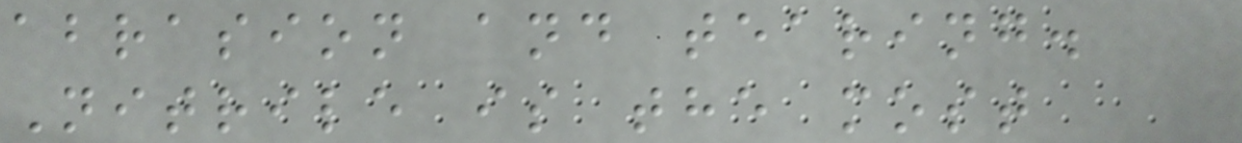abrasion and tearing.
Nitrile is the most
